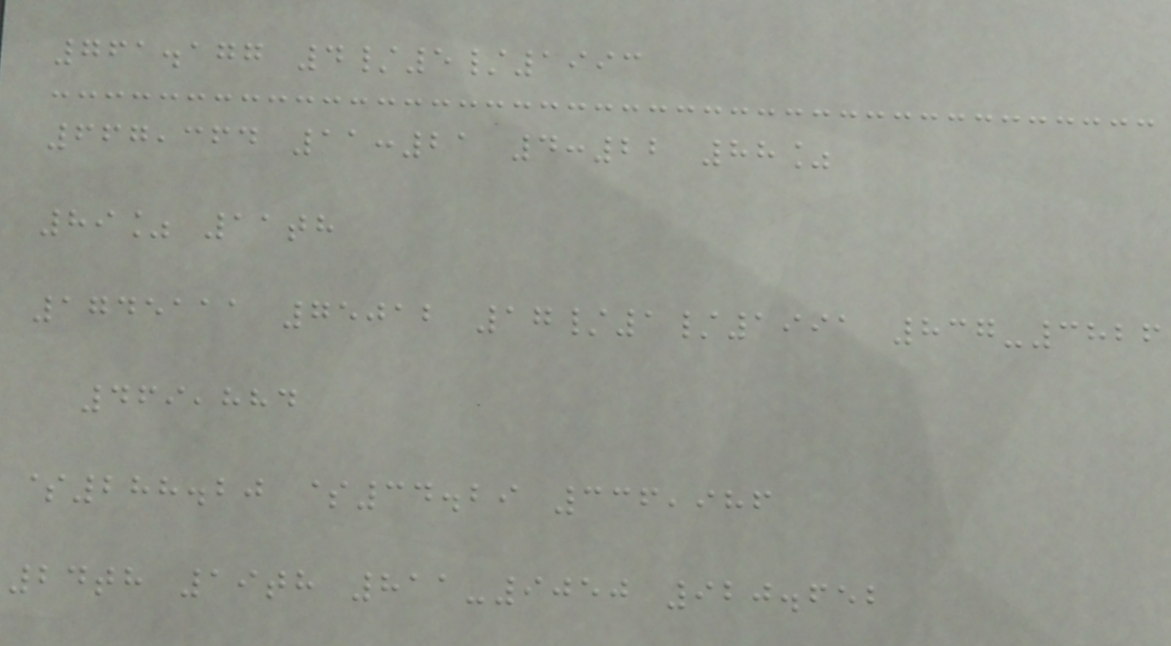761.177 4/5/1993
667,364 11:21 4:22 88%
89% 11th
1745111 75012 17/1/1991 837-3826
469,884
$288.20 $34.29 336,986
24th 19th 811-9050 920.652
